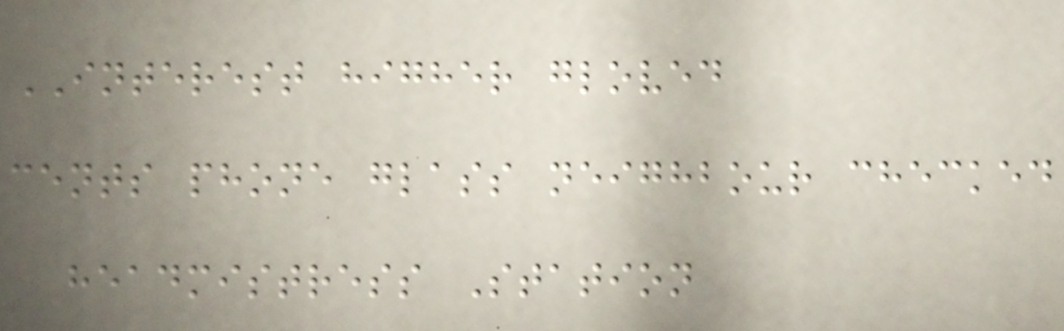INTEREST higher gloved
cents phone glass neighbour checked
headmistress Station
